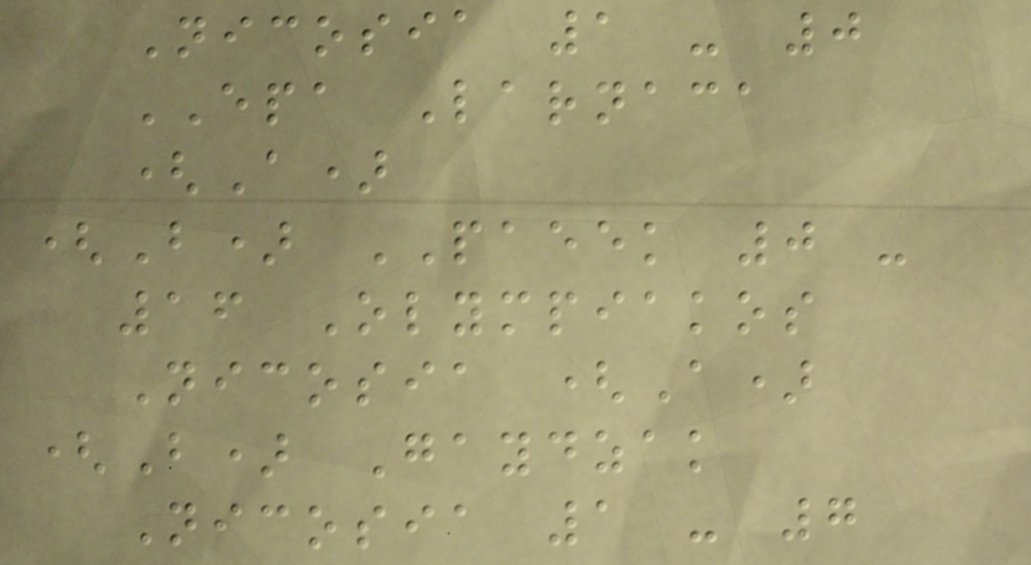Nicosia 1 - 0
EPA Larnaca
(A)
(B) PAEEK 0 -
16 Olympiakos
Nicosia (A)
(B) Gaydzak
Nicosia 1 - 7
